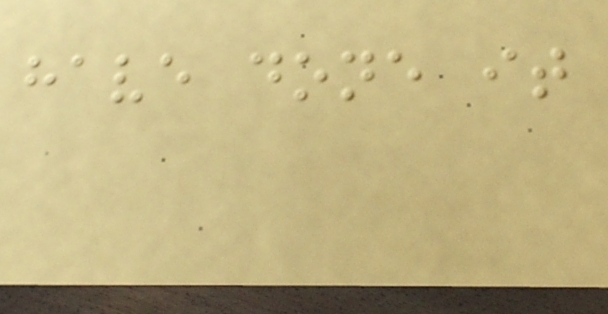have done it
